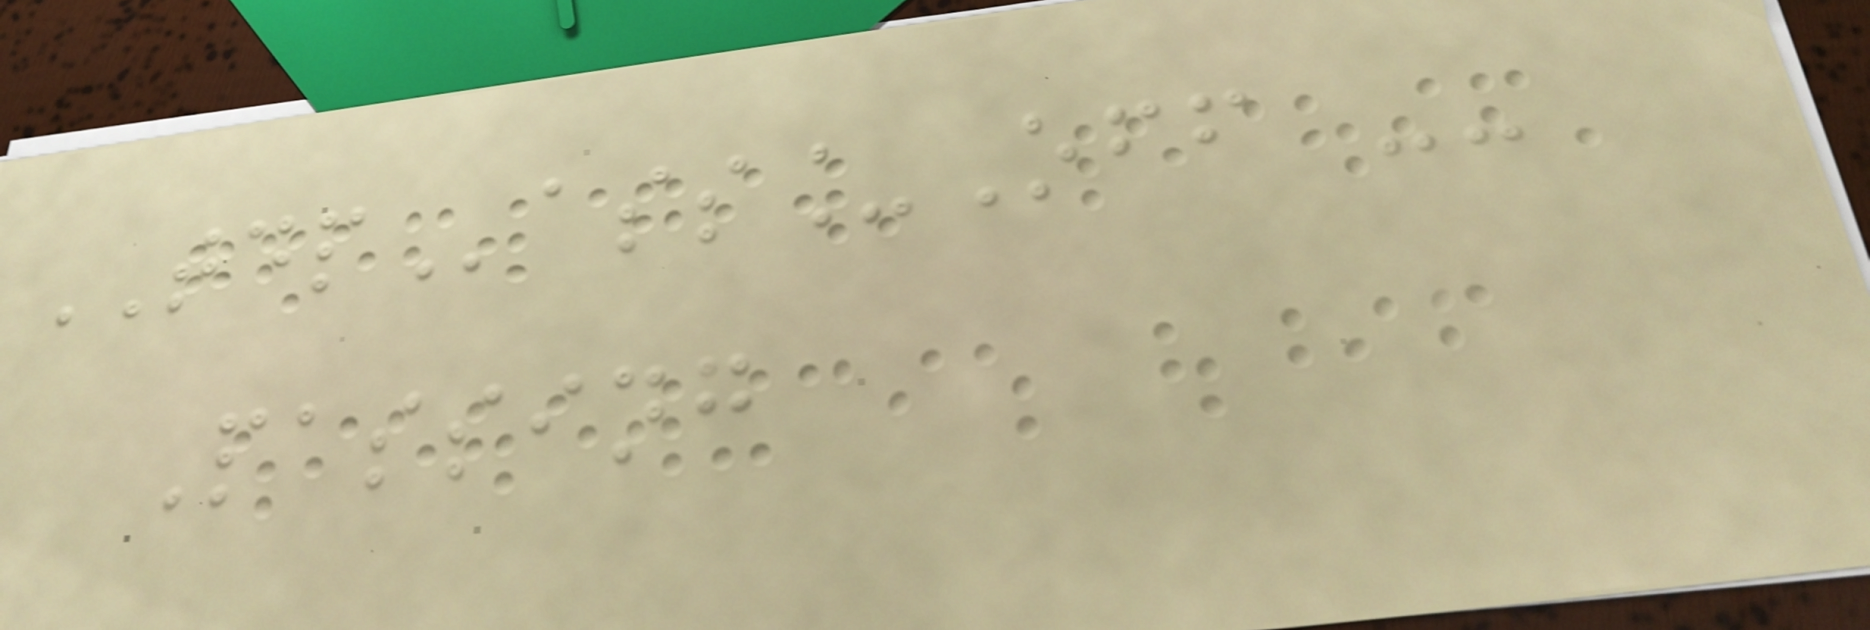TDPass_Off --
Passing
